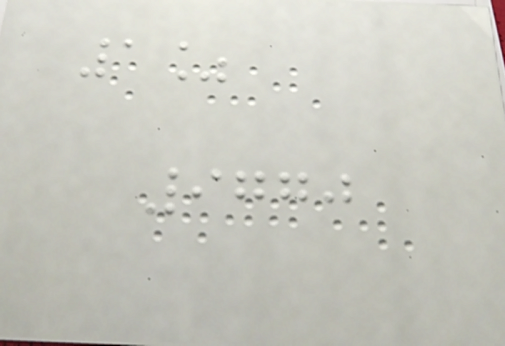1%
9770
